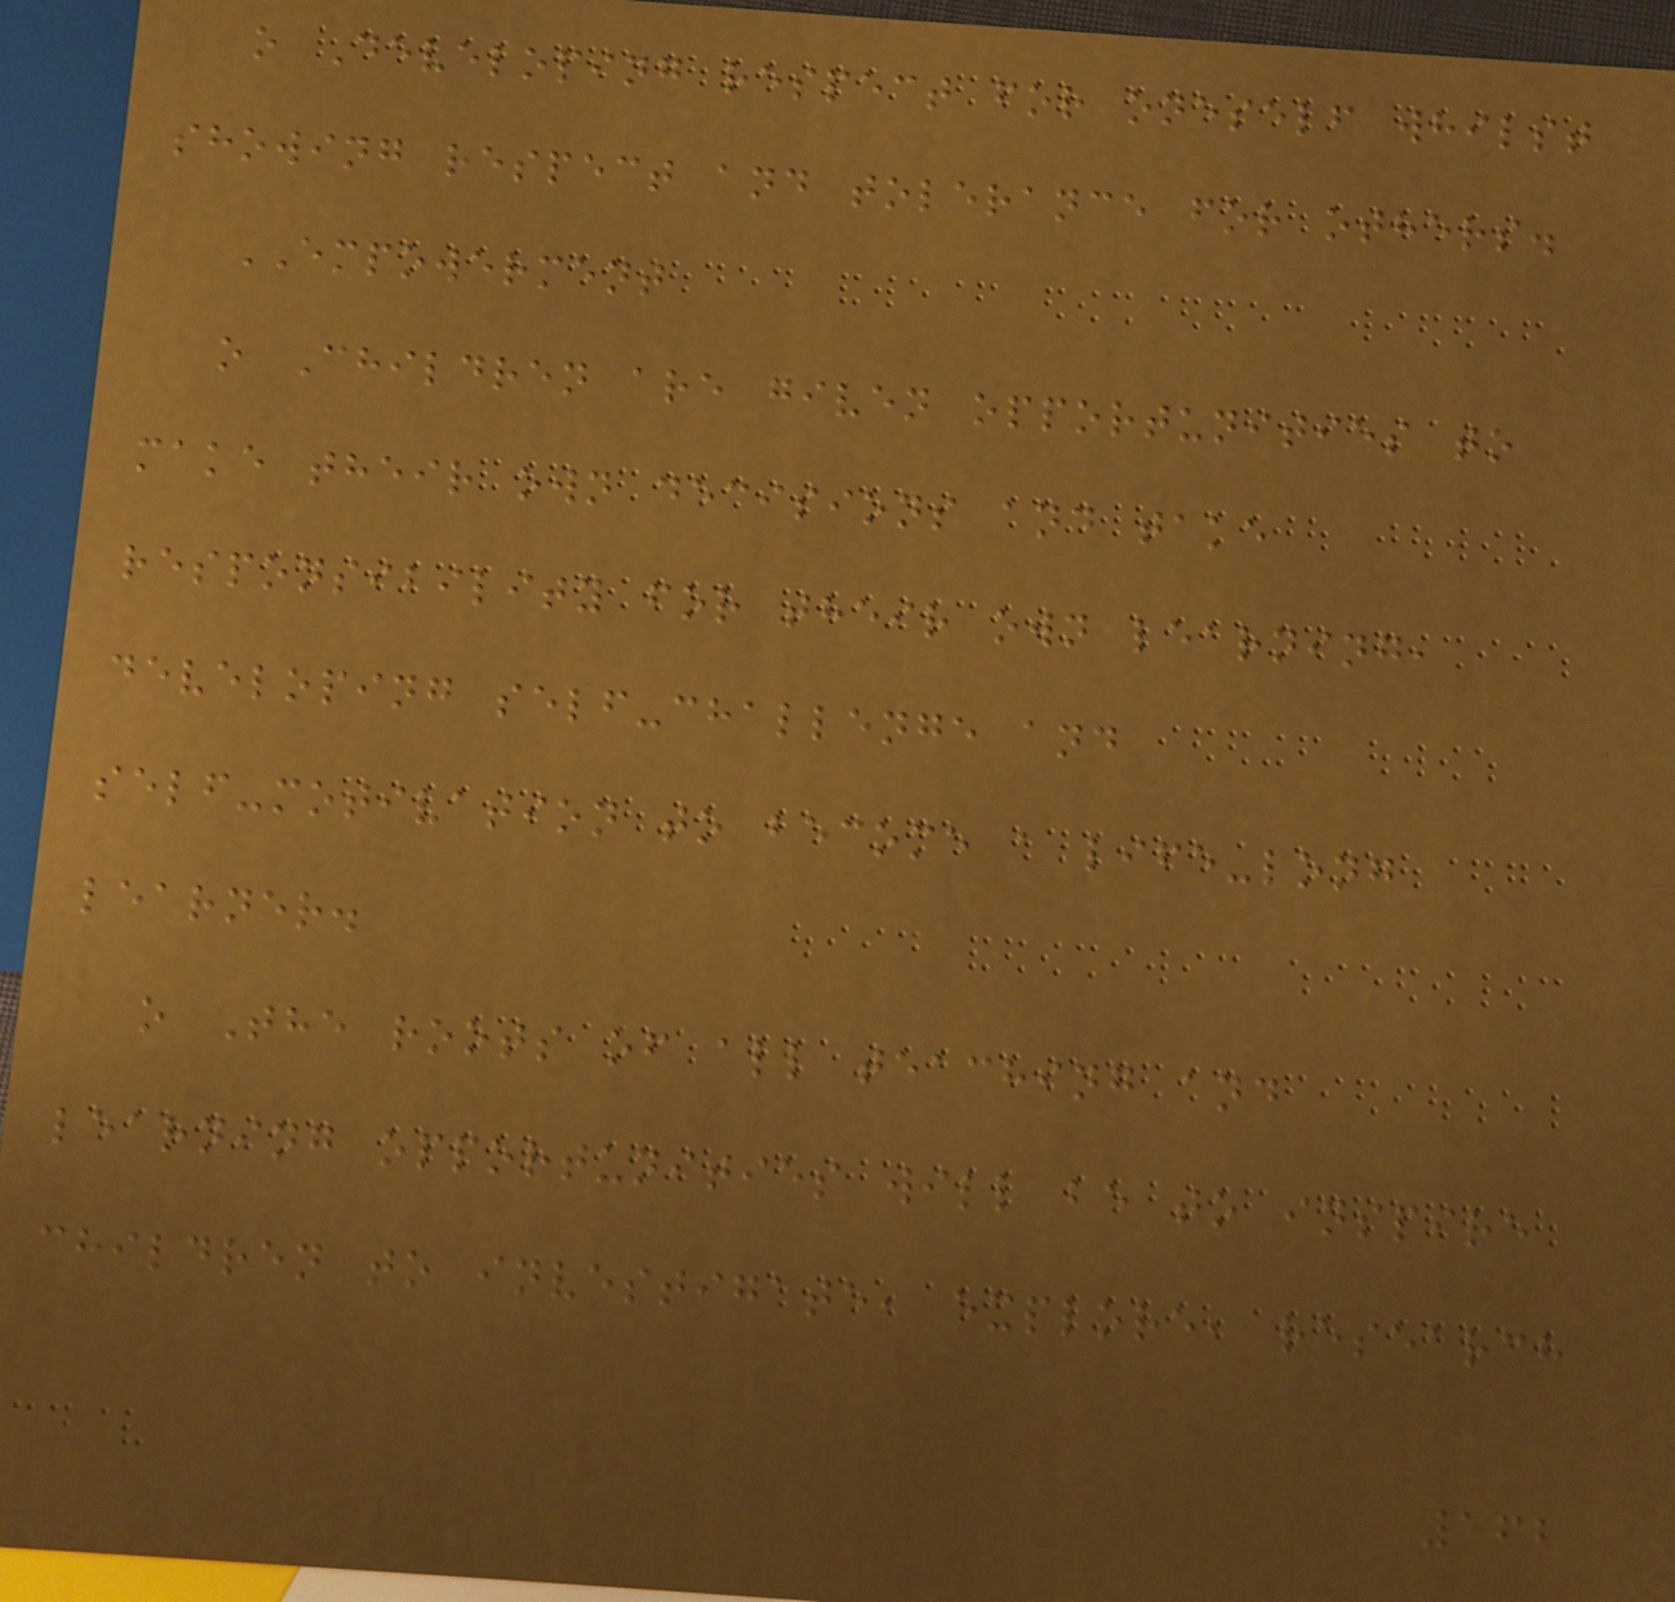o Developing respect for oneself whilst
showing respect and tolerance for others.
EMPOWERMENT
o Children are given opportunities to
make their own decisions and take
responsibility for their own learning,
developing self-challenge and
self-motivation to become a life-long
learner.
o The roots of all teaching and
learning opportunities will be to inspire
children to investigate, explore, research
162
